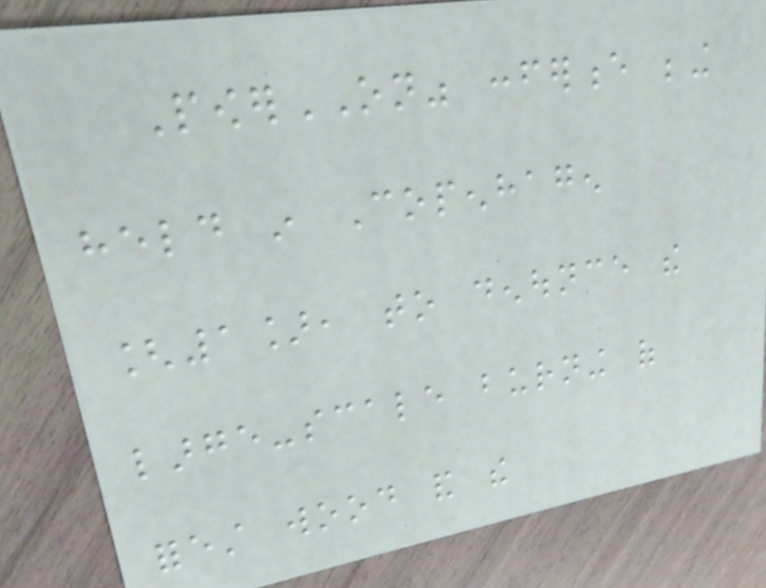PowerON" conference being
held in Copenhagen
[1], to denounce the
large-scale burning of
forest wood and the
